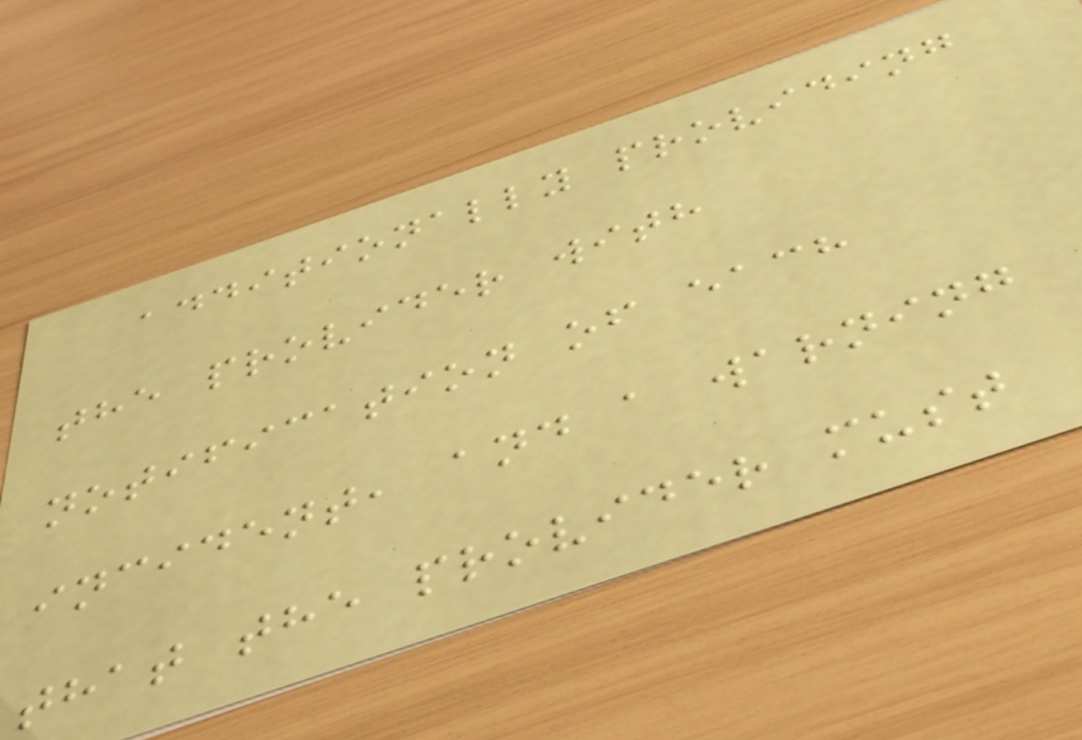additionally providing
the provider with
notification of each
incident, and a warning
that the provider must
